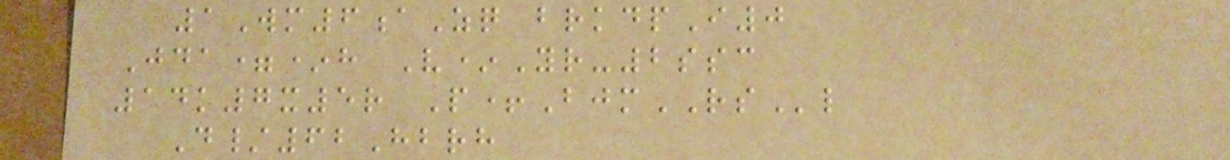1Wm6aZq brkdpI0
Jda=*h V*Yr-2ssc
14k7x5r P+BjmRSl
D/62Hbrh
